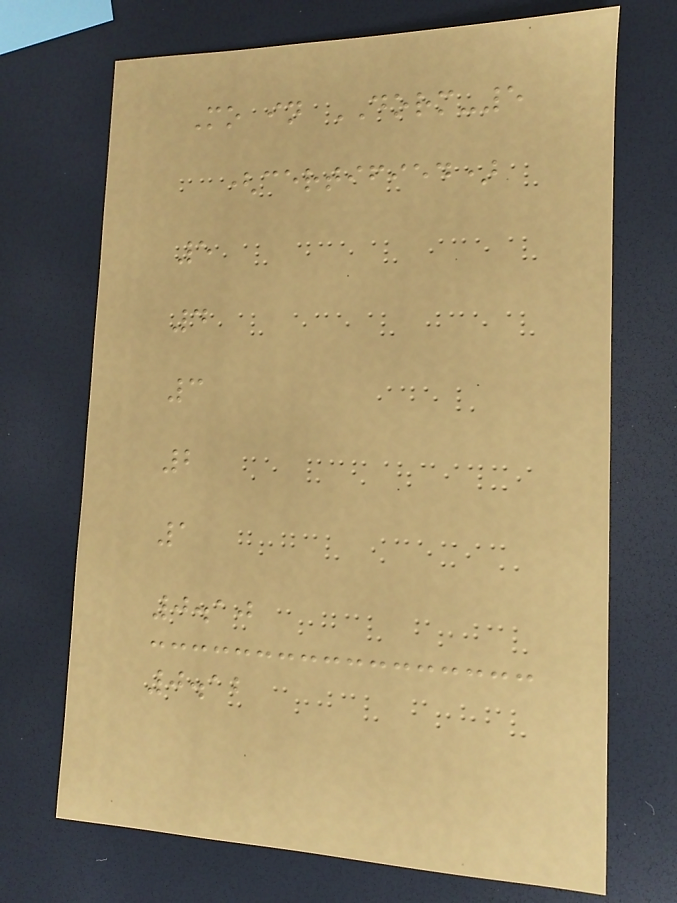Mo in DORM-5
(certified)
5
4
3
2
1
0.10
0.12
